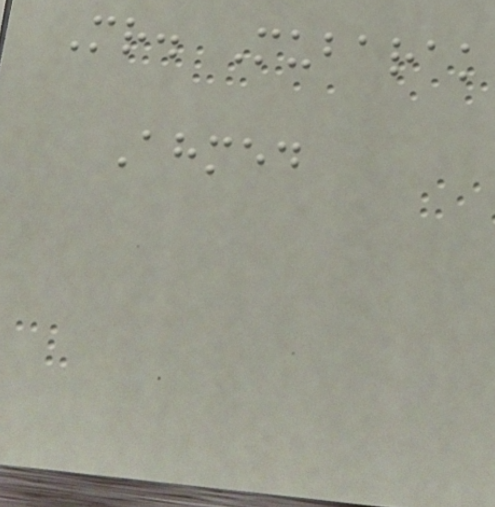Mr. Mubarak
Ahmed
